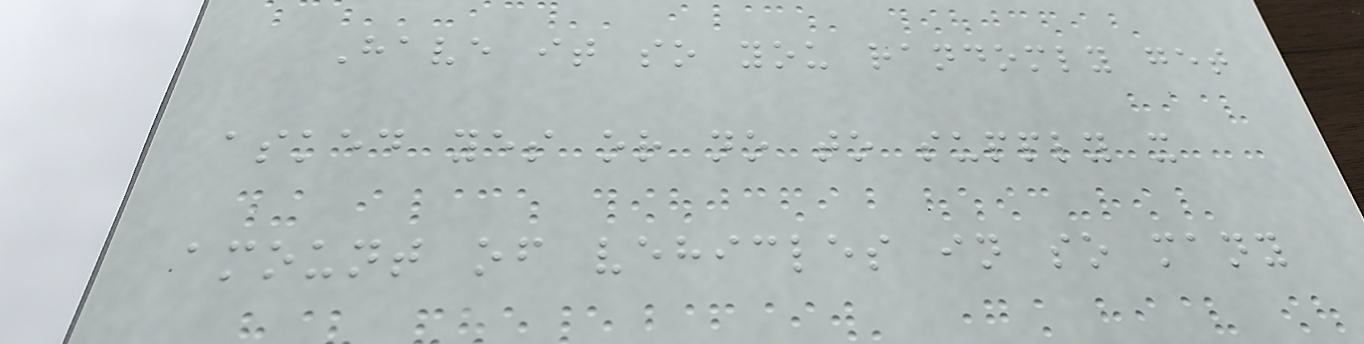Have it so you randomly get
asked yes or no to supply x
amount of vehicles in so many
